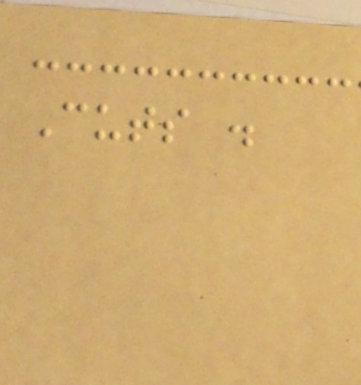Cuts .
